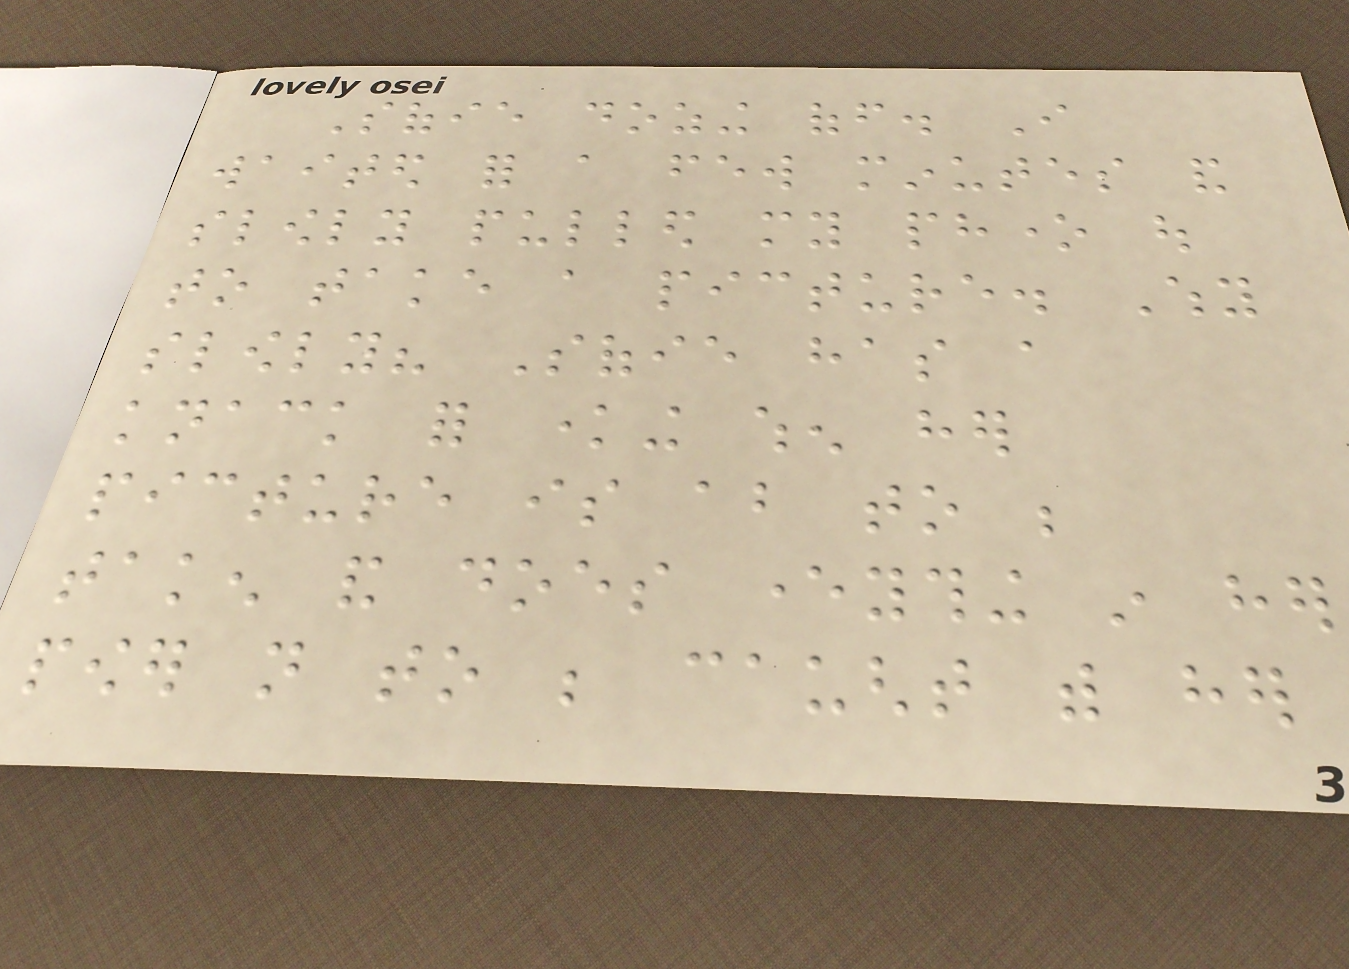Sofie dozing off. I
waited for a few minutes and
slowly pulled my phone out
to take a picture. Why
slowly? Sofie has a
knack for knowing when her
picture is about to be
taken and does everything in her
power not to be caught with her
